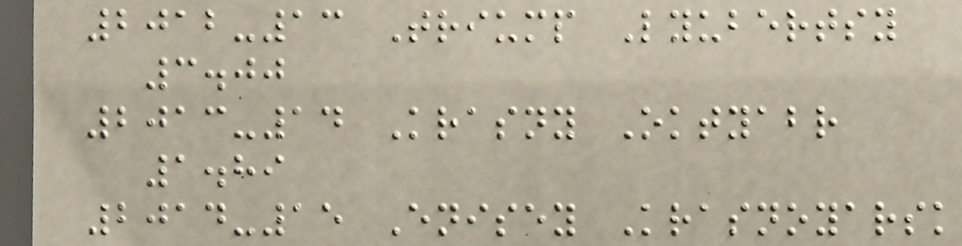2012-13 Triump Lyubertsy
3.00
2013-14 Krasny Oktyabr
1.89
2014-15 Enisey Krasnoyarsk
